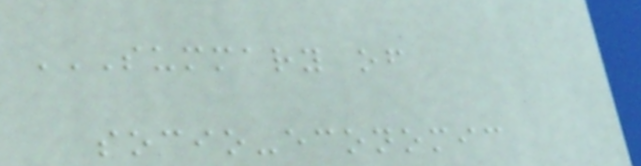SUMMARY OF
SOCIO-ECONOMIC
